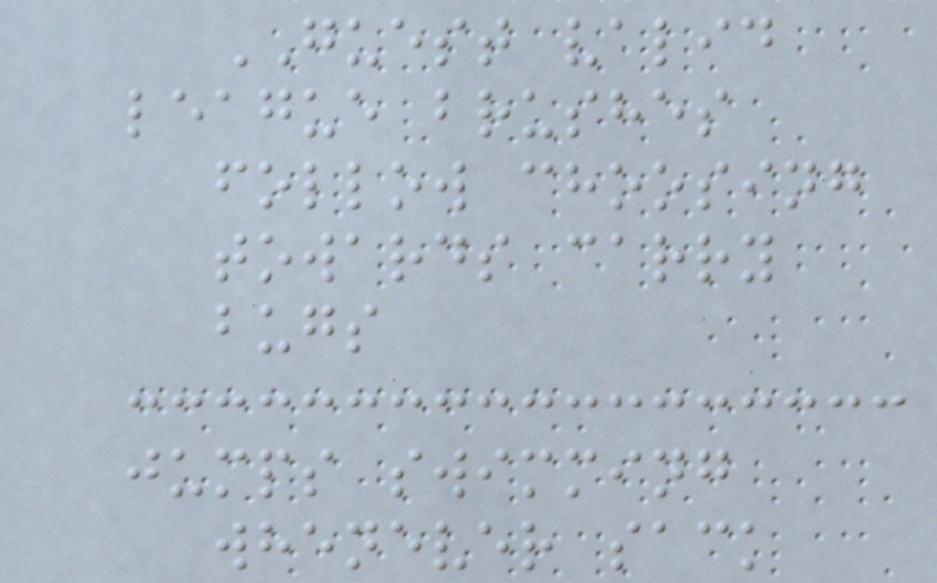GUEST valid
league brushes
follow choosing
towards carry
bugs
jumps swimming
whenever sack
